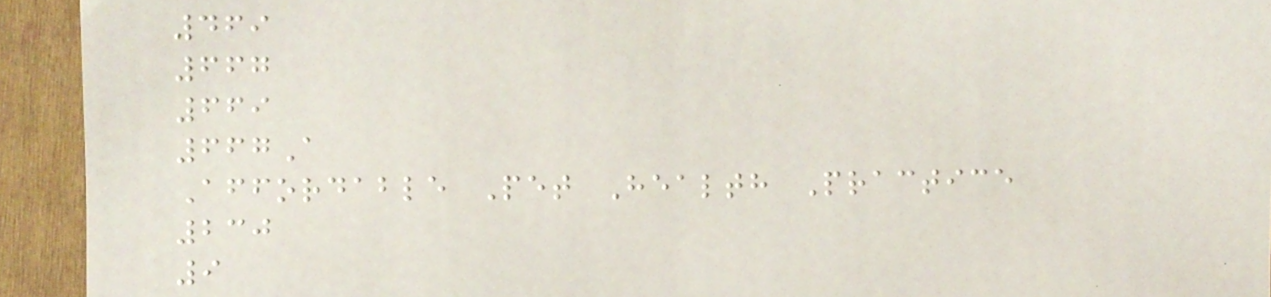469
667
669
667A
Affordable Pet Health Practice
230
9
